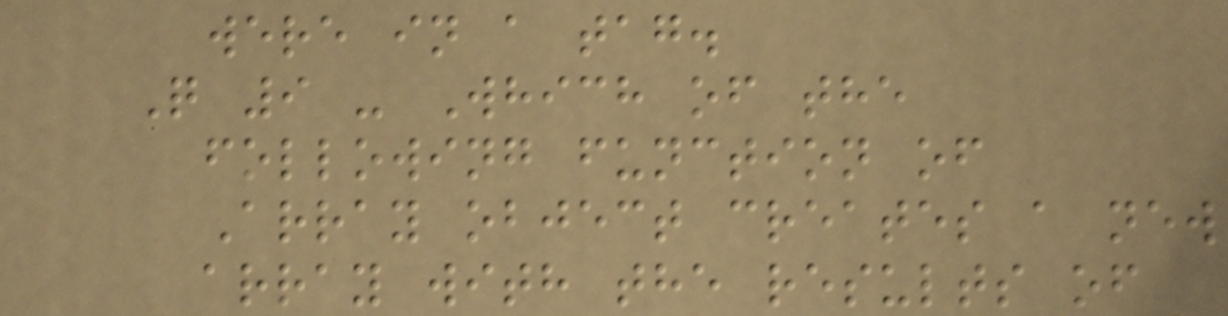were in a tag.
Q 9 - Which of the
following function of
Array object creates a new
array with the results of
